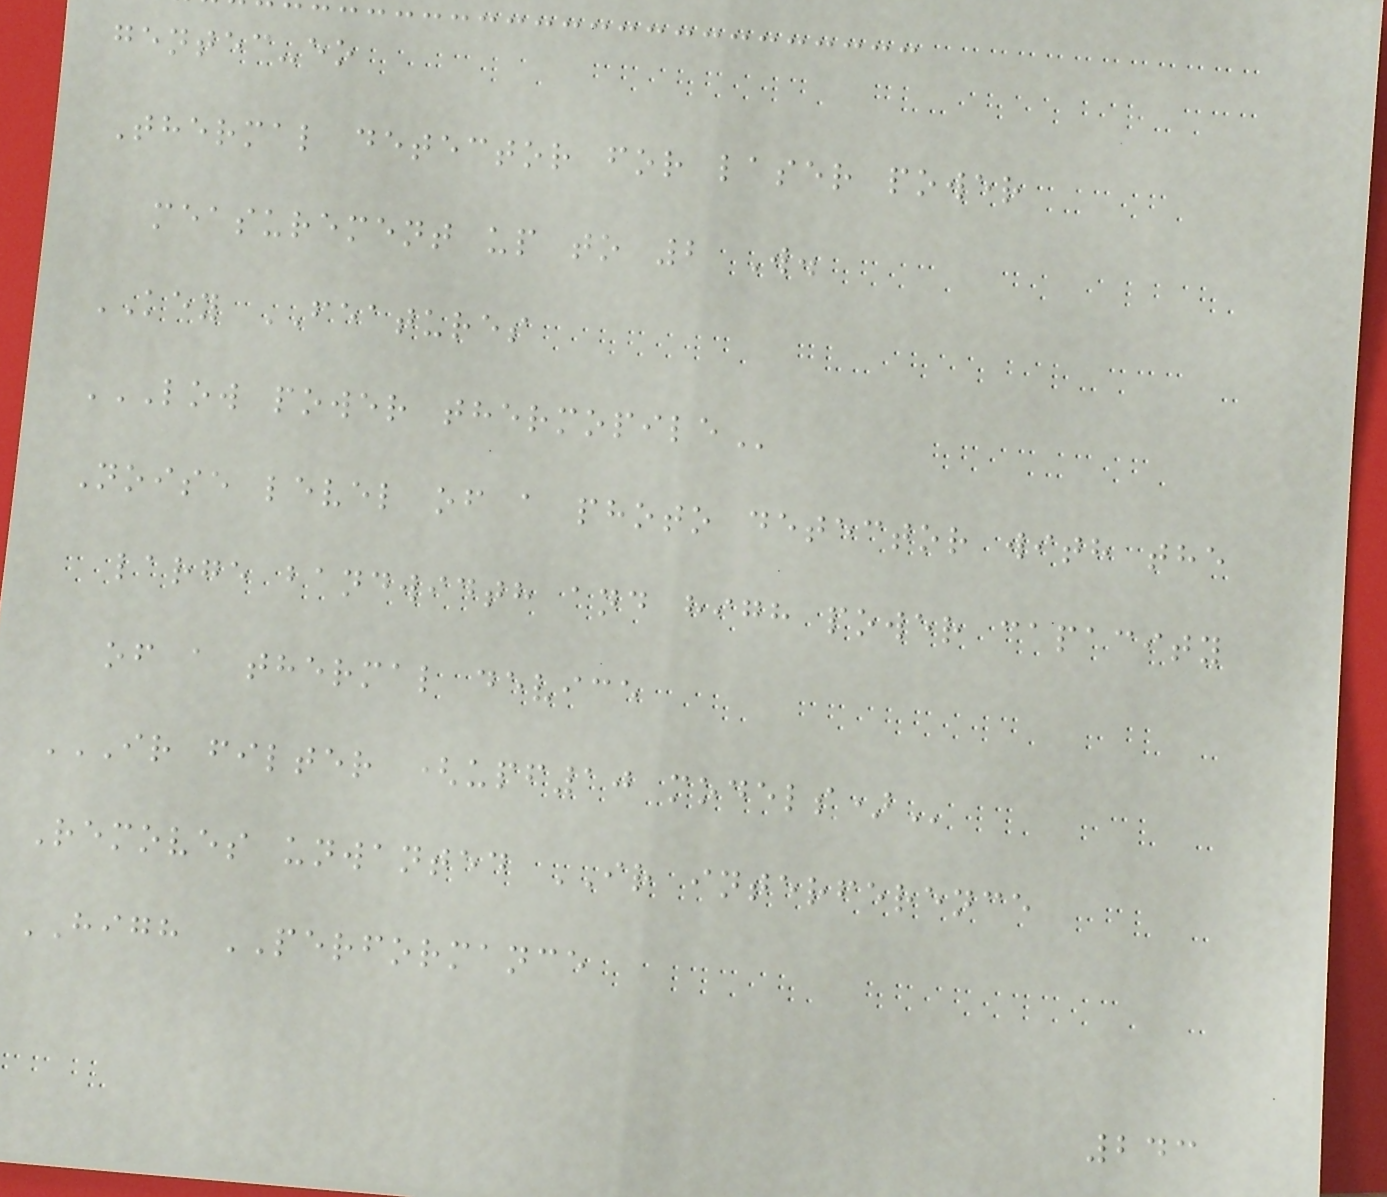gentec-eo
Thermal detector for laser power
measurement up to 2 W.
KEY FEATURES
LOW POWER THERMOPILE
Noise level of a photo detector with the
large bandwidth and high power capacity
of a thermal device
IR FILTER (UPF10 MODELS)
Removes unwanted IR interference
HIGH PERFORMANCE
243
